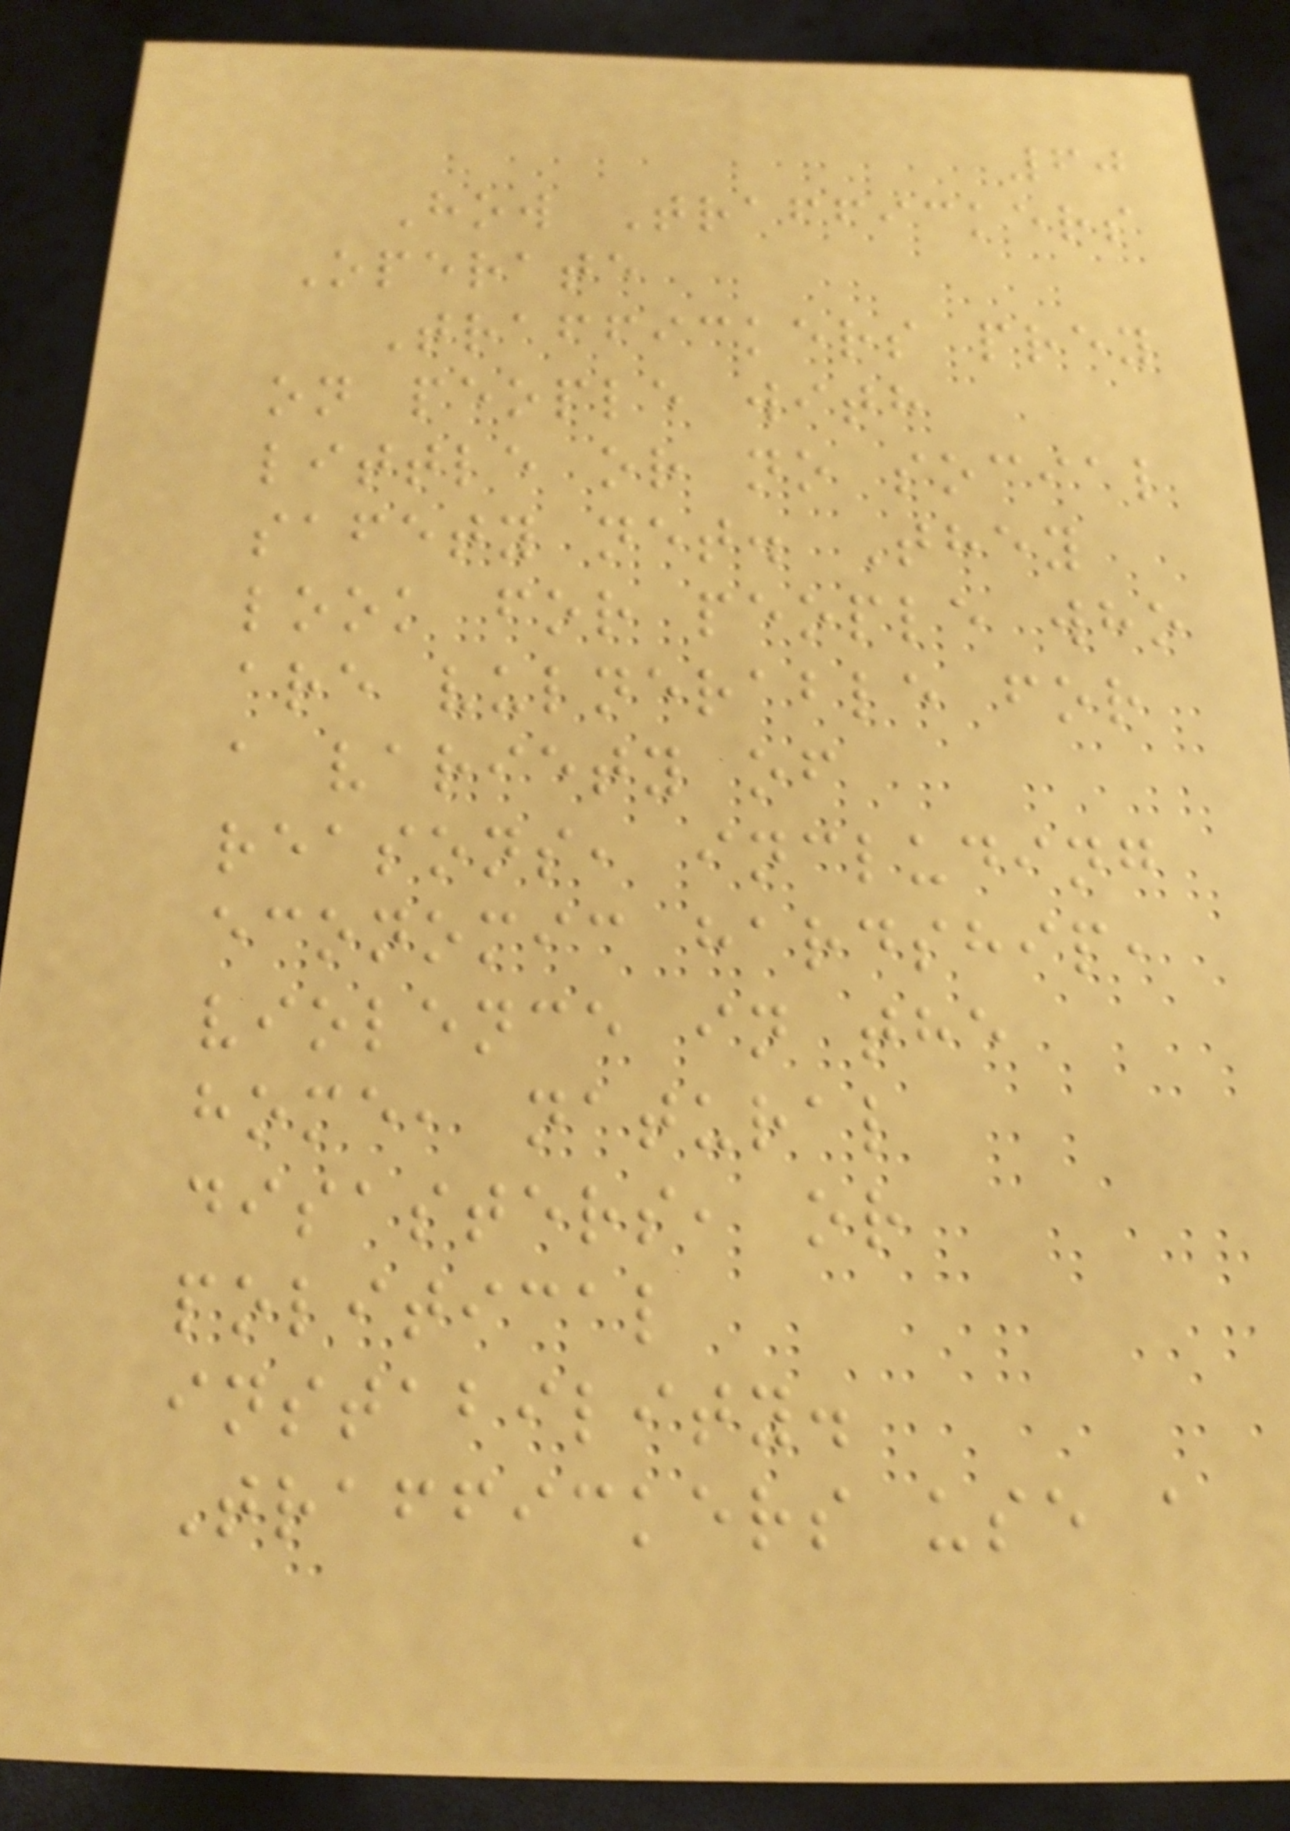60
How Traffickers
Operate
Traffickers prey
on people with
little or no social
safety net. They
look for people who
are vulnerable for
a variety of
reasons, including
economic hardship,
violence in the
home, natural
disasters, or
political
instability.
Traffickers use a
